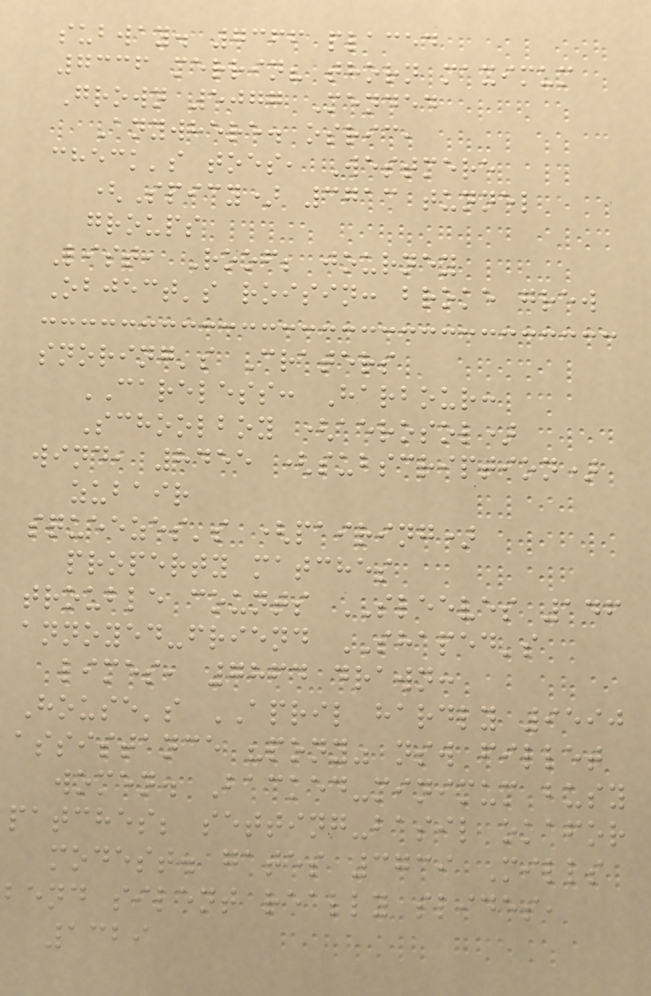subway. 7366 placed
7336 merrin? thorn maximum
Grown 5077 Mended
Anywhere. osric,
check's toes, Westmere
(Spicy) 3713 tunnel
groups
List, Roof; journey
Object's roisin: broke grew
snoring's Craters
CARELESS: Harbour:
Schoolboy (aerosol)
wind, 8455 (subscription)
zubair
squeezes's (pairing)
property matches
trouble counts SLEEVES 146
annoyed-friend SHAPED's
limes, 7864 drawn:
House's APRIL hardly 9590
assistance "pony" nsw fillet
women. Backed-minimum busy
patches; setting-basil okafor
modest. gates 3739 Mills
bend silent really slides,
1329
